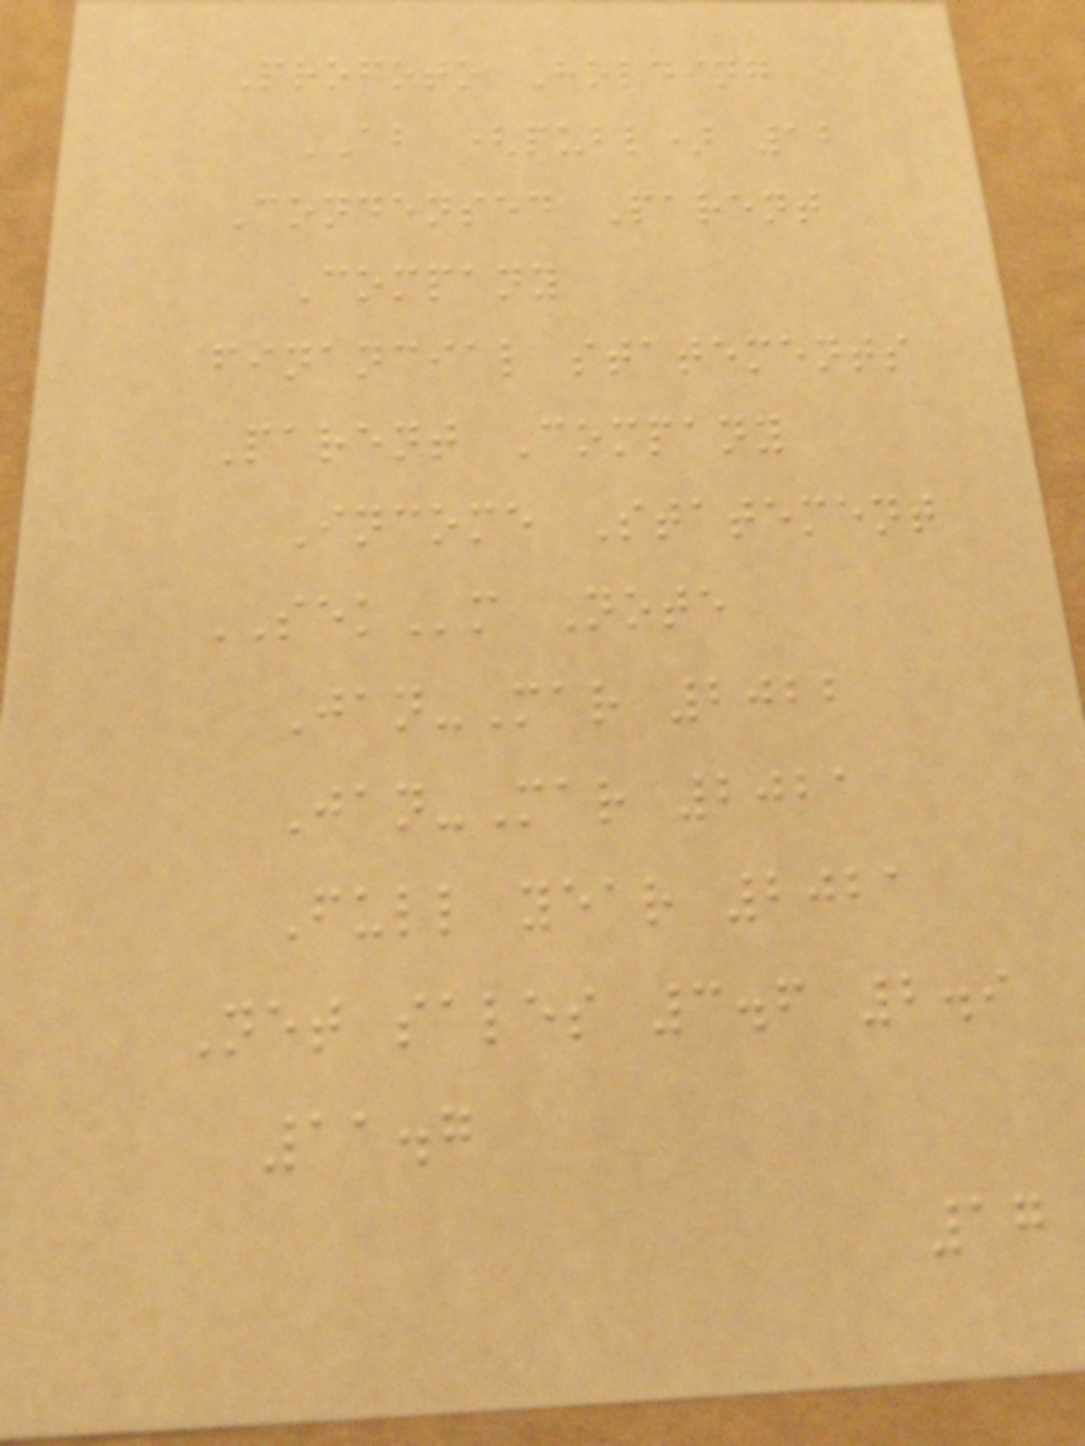Profoto Holding
AB (publ) 12
Condensed Parent
Company
financial statements
Parent Company
Income Statement
SEKm Note
Jan-Mar 2022
Jan-Mar 2021
Full year 2021
Net sales 3.6 2.9
11.7
17
